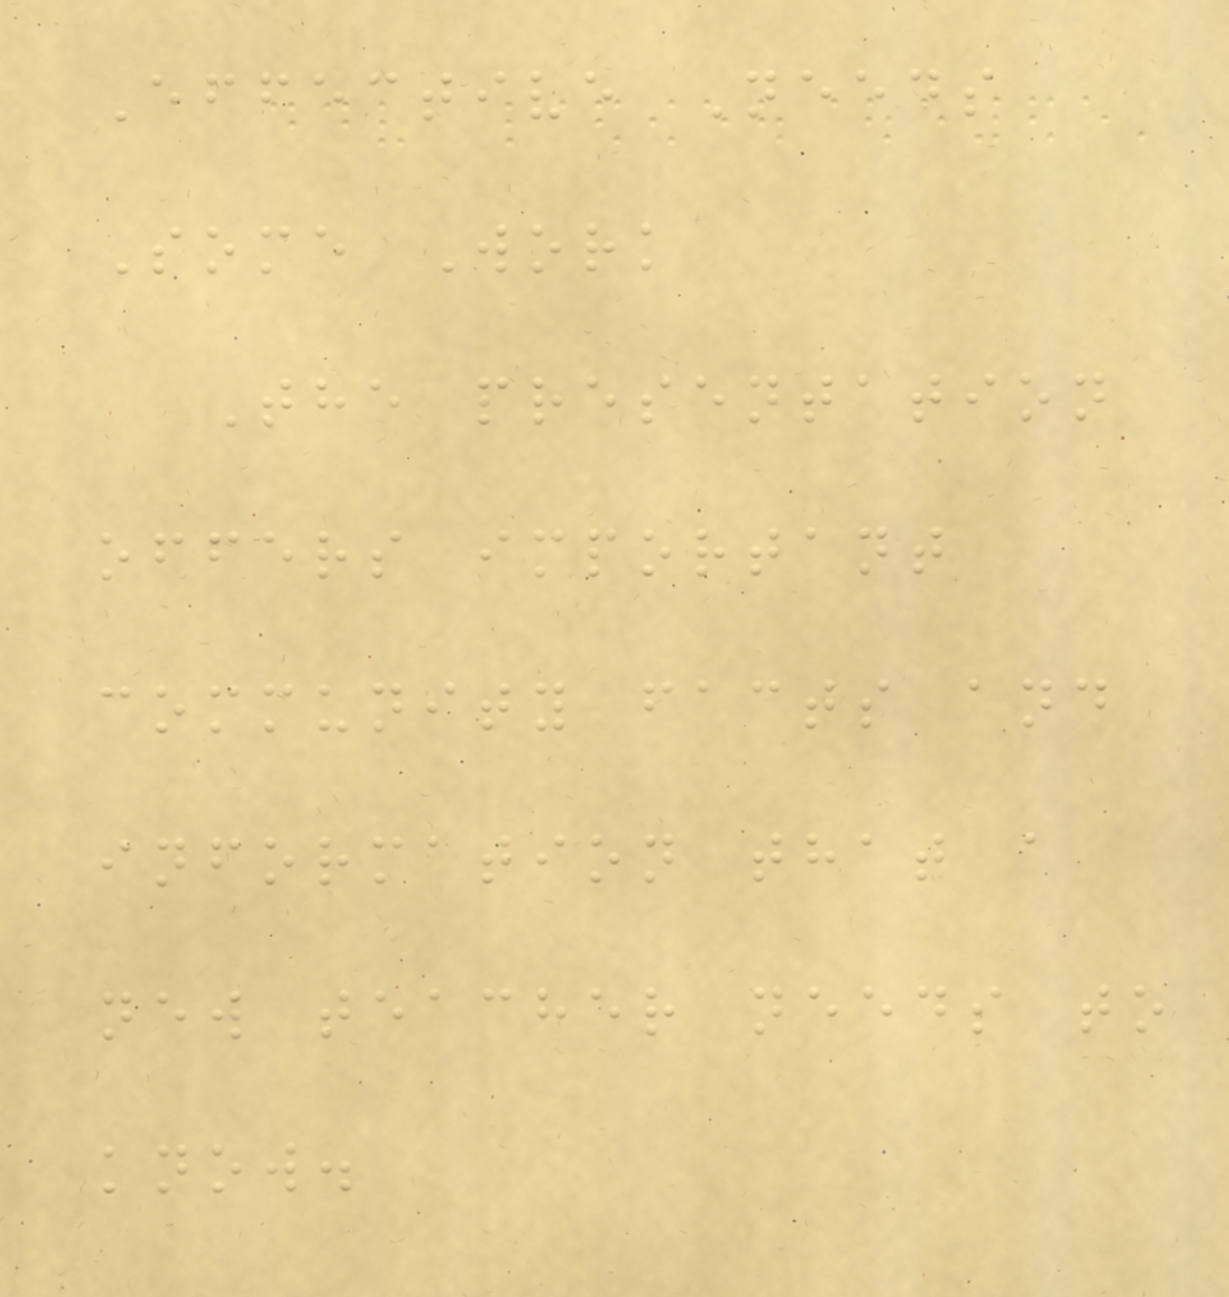Effective Needs
Some Work
The presentation
offers important
community facts and
information that a
new teacher needs to
know.
